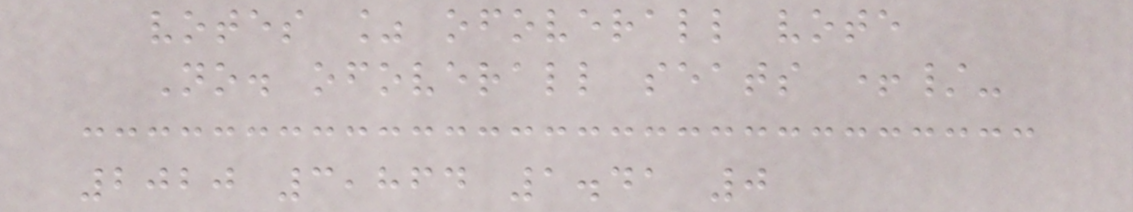votes % ofoverall vote
No. ofoverall seats +/-
2020 3,864 1.41 0
